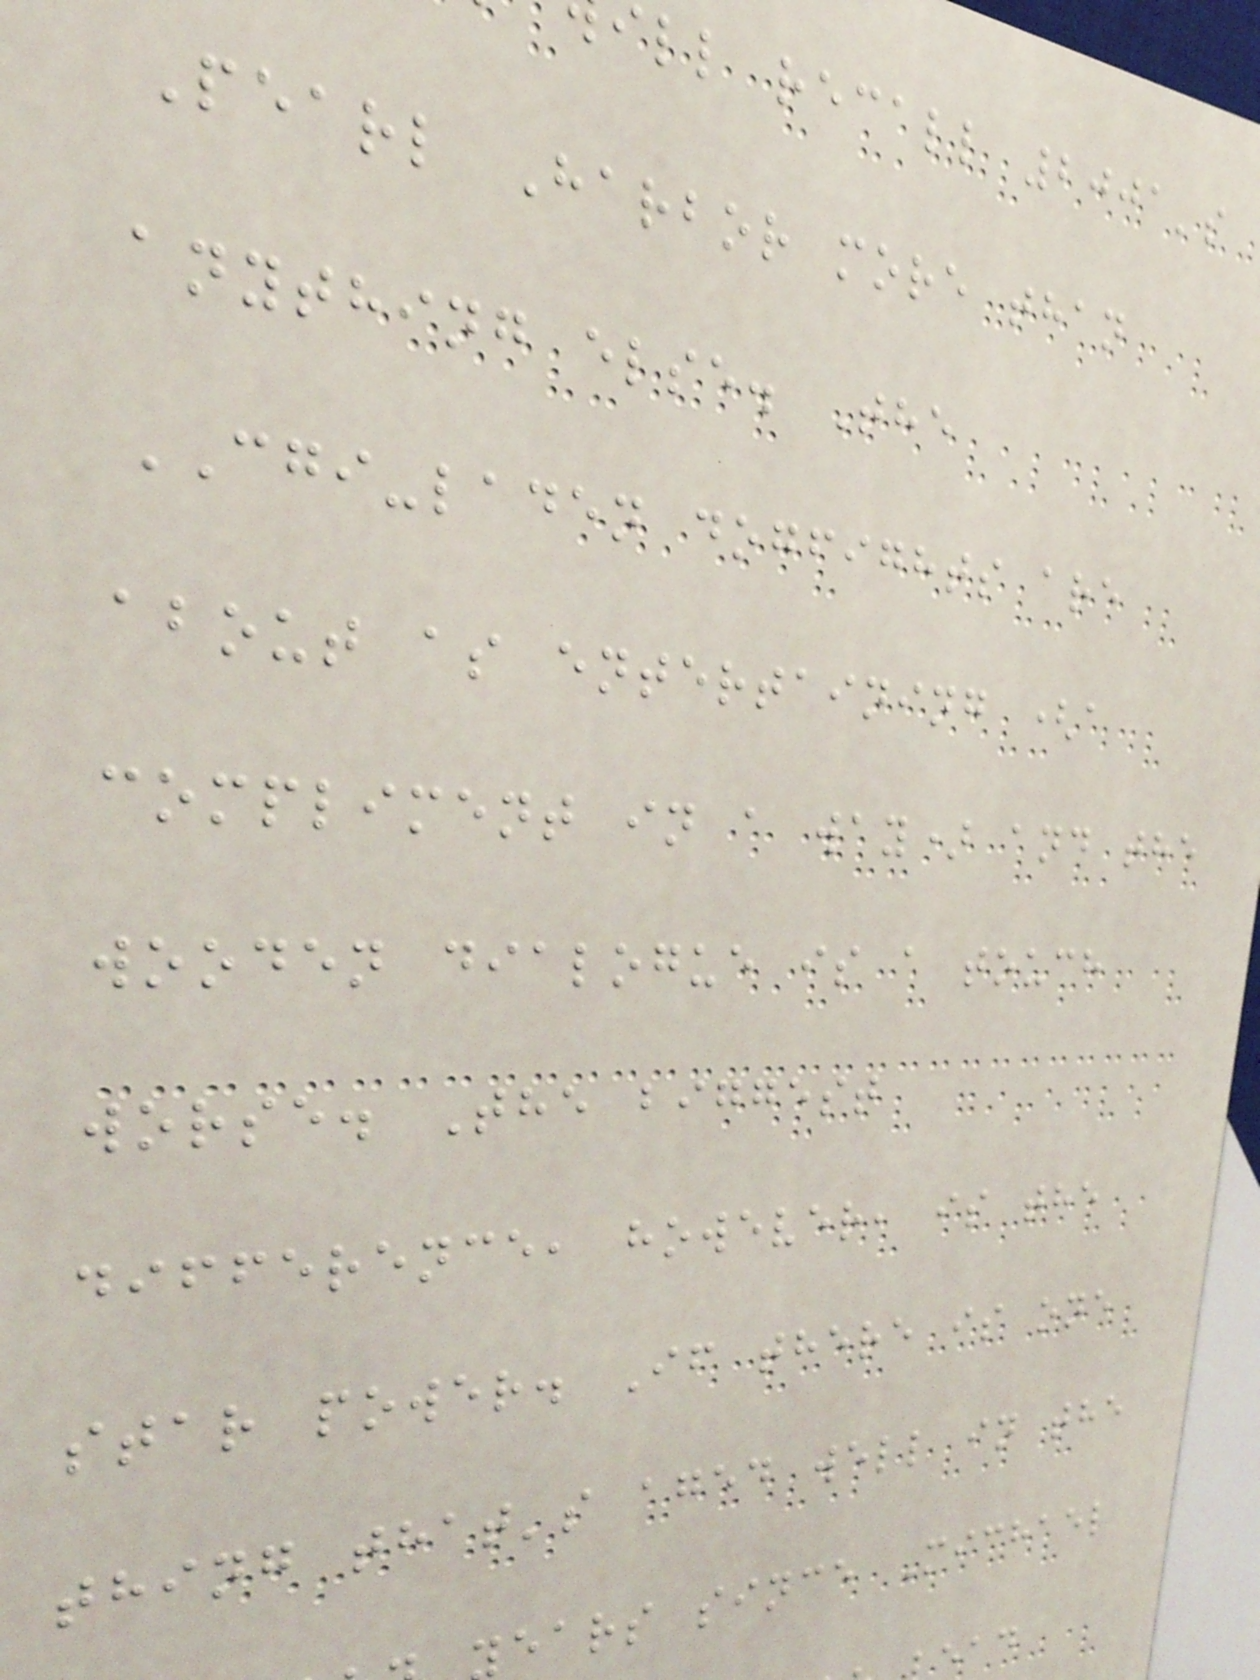ll recall 2001's
Pearl Harbor more than
anything else. The
CGI-laden dogfights are
about as entertaining (a
compliment in a way) and the
wooden dialogue is a touch
worse. The biggest
difference, however, is the
star power. If there is one
thing that's aged well in the
ears since Michael
